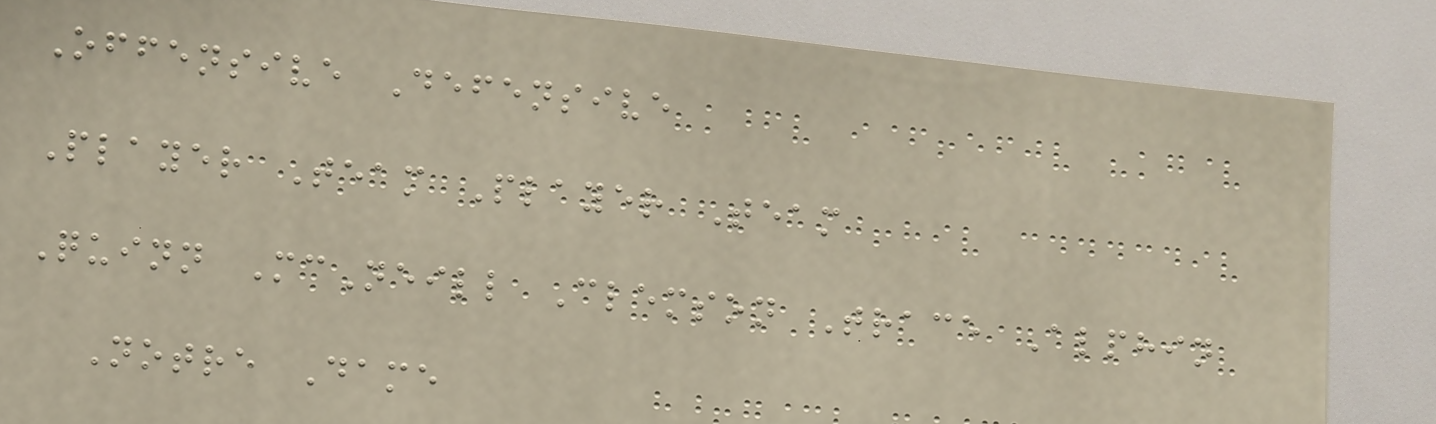Offensive Defensive
Player Team Player Team
Quinn McNeill Clemson Trace Alphin
Notre Dame
